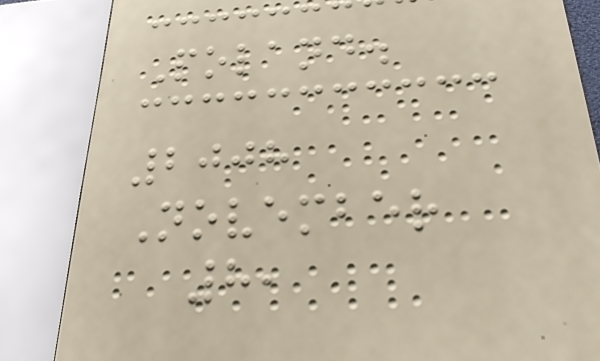Poland.
2008
November
8,
